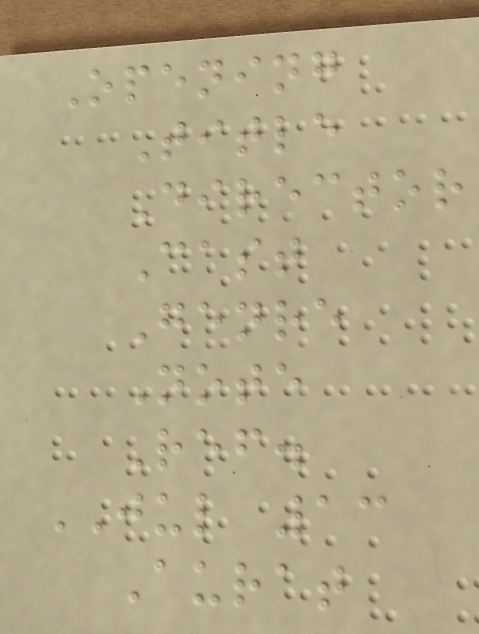Opening
Title
Director
Cast
Genre
Note
Ref.
JUL 13
Aurat
